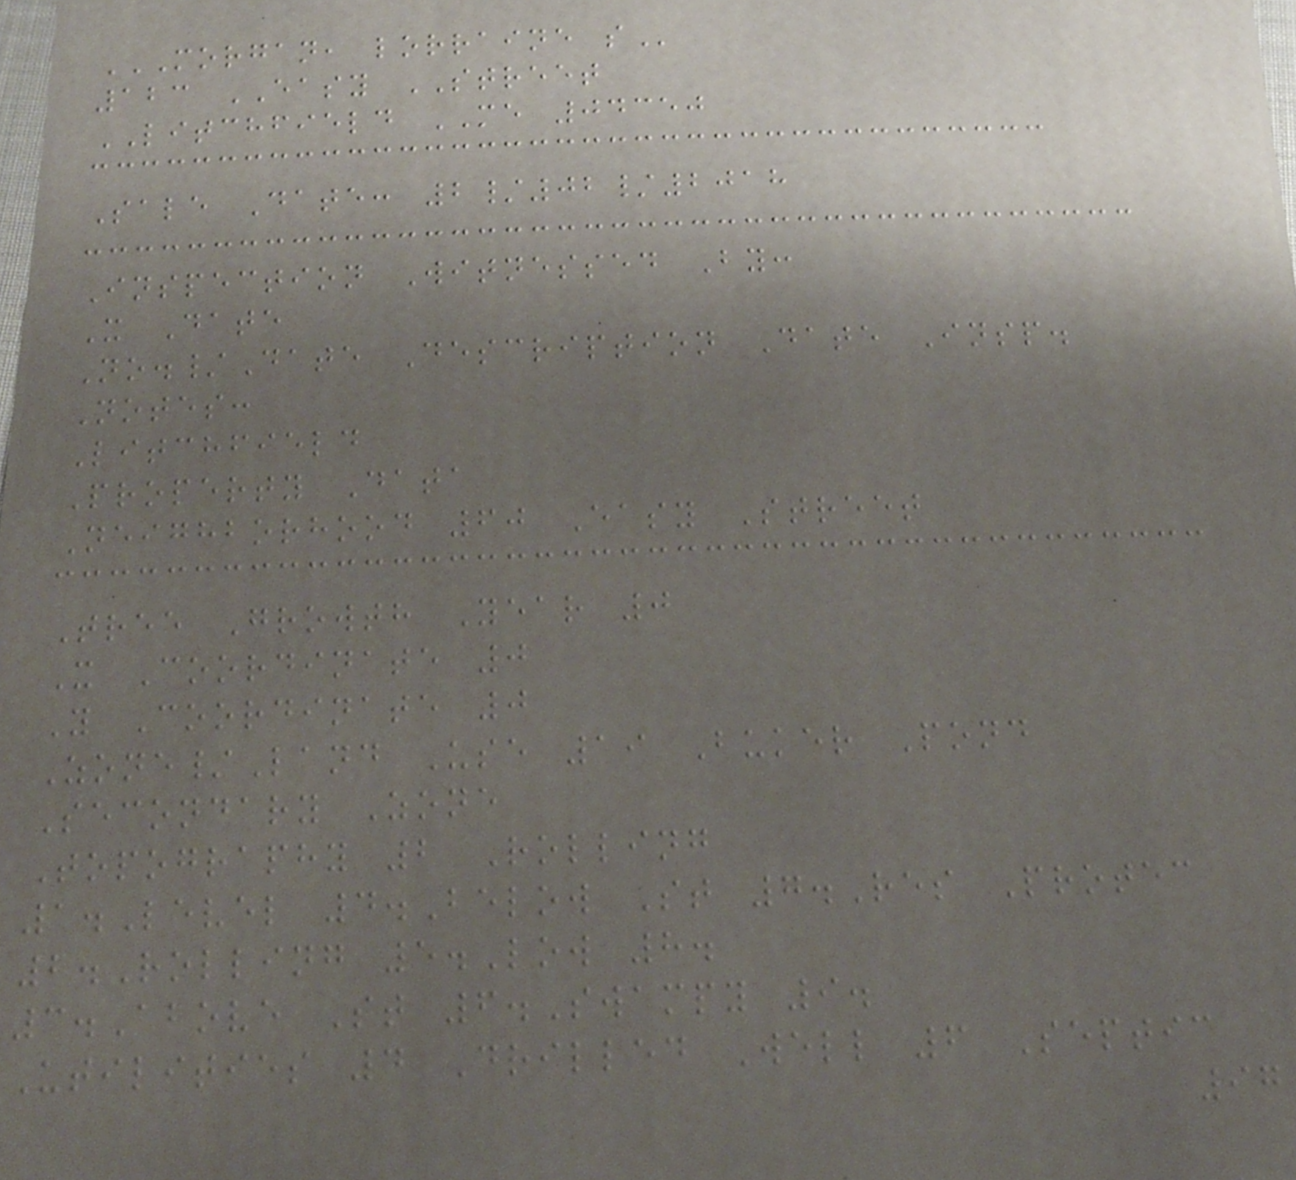MORGAN, LORRAINE S
123 EASY STREET
LITCHFIELD ME 04350
Sale Date: 2/02/2018
Inspection Witnessed By:
X Date
No./Date Description Date Insp.
Notes:
Litchfield
Property Data
Neighborhood 60 Easy Street
Tree Growth Year 0
X Coordinate 0
Y Coordinate 0
Zone/Land Use 19 Buker Pond
Secondary Zone
Topography 2 Rolling
1.Level 4.Below St 7.Res Protec
2.Rolling 5.Low 8.
3.Above St 6.Swampy 9.
Utilities 4 Drilled Well 6 Septic
97
